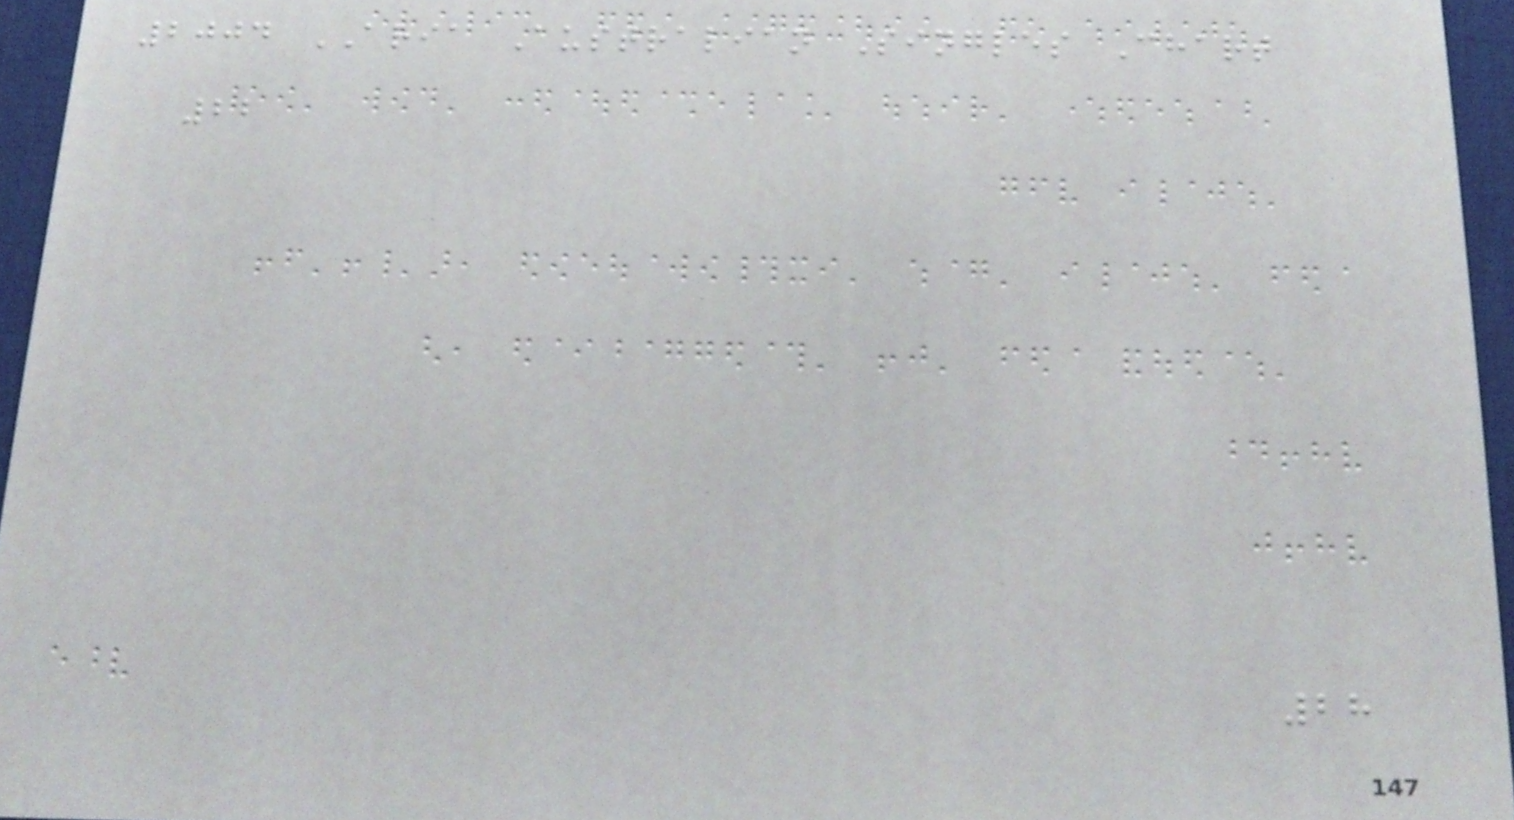2004 ARIA Australian Singles Chart
22
28
